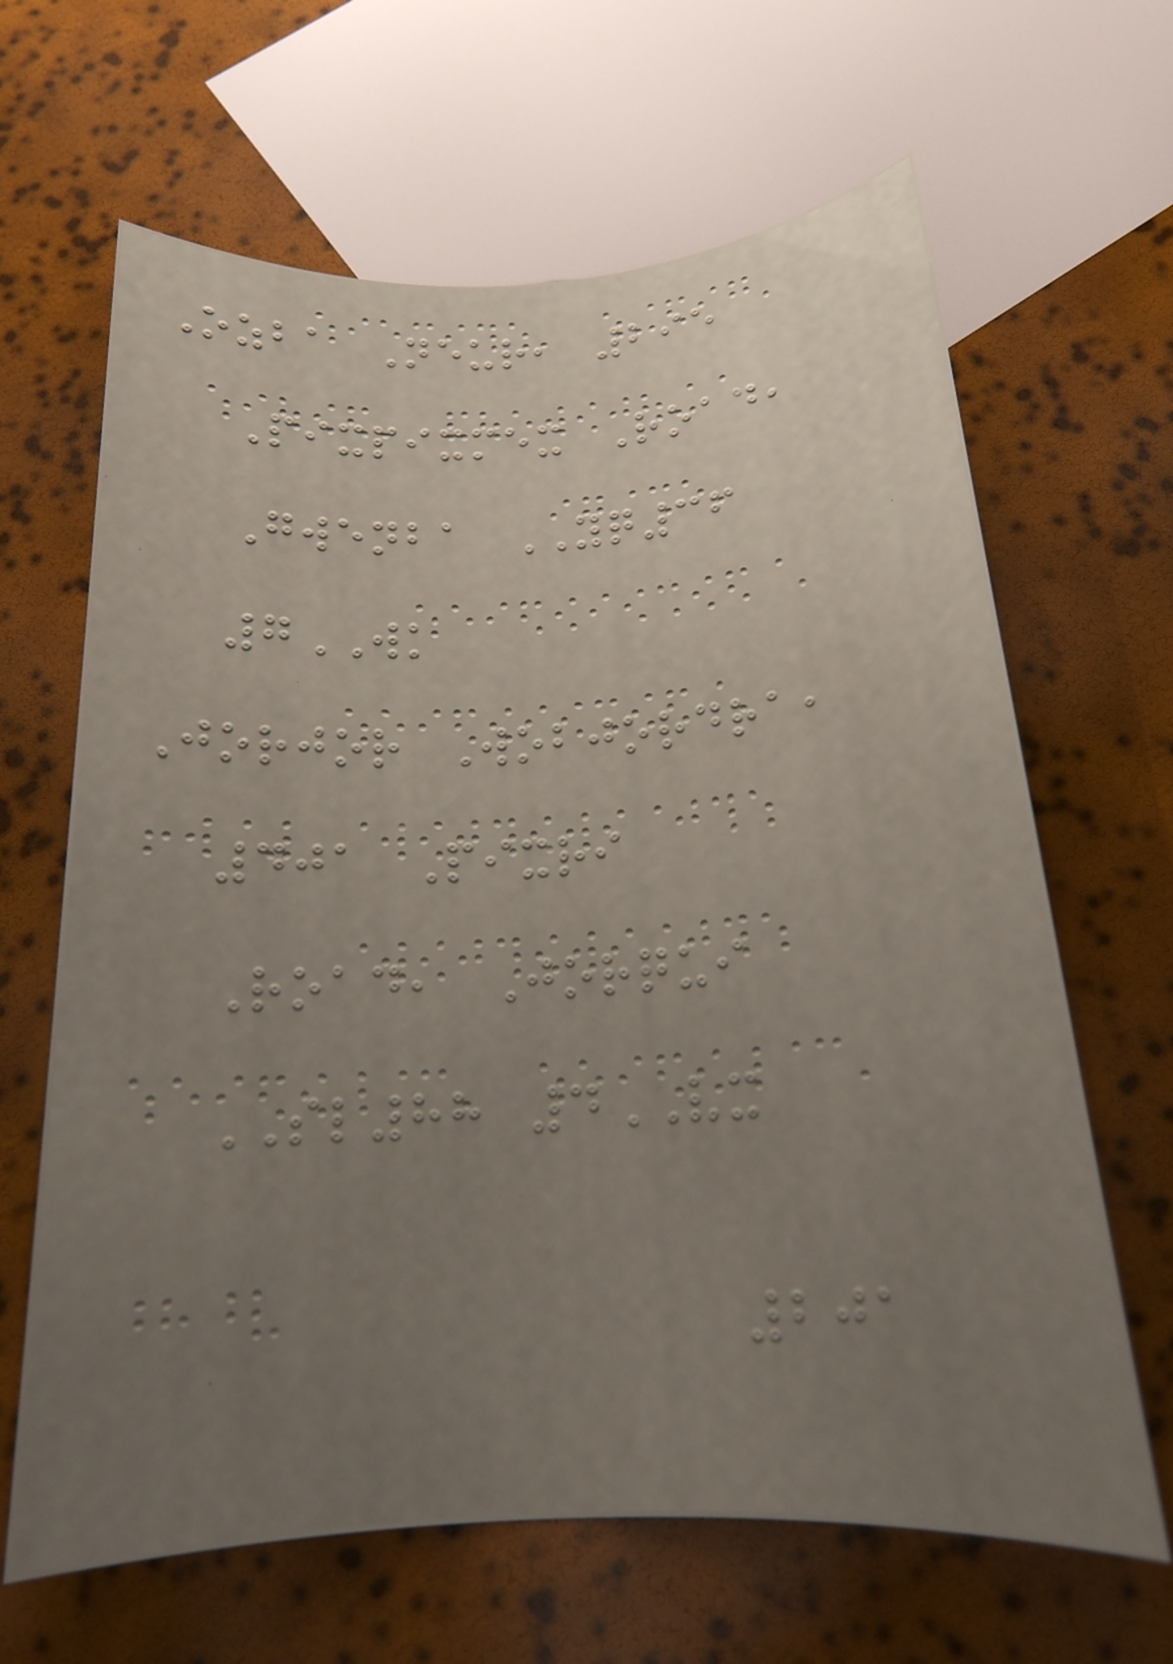Ozba Neur, 295
Pixpixmex Road,
Gwenba YQ36
7WK
Jorjor Wobjordra,
401 Pixri
Road, Jorqui
SL88 4VX
201
